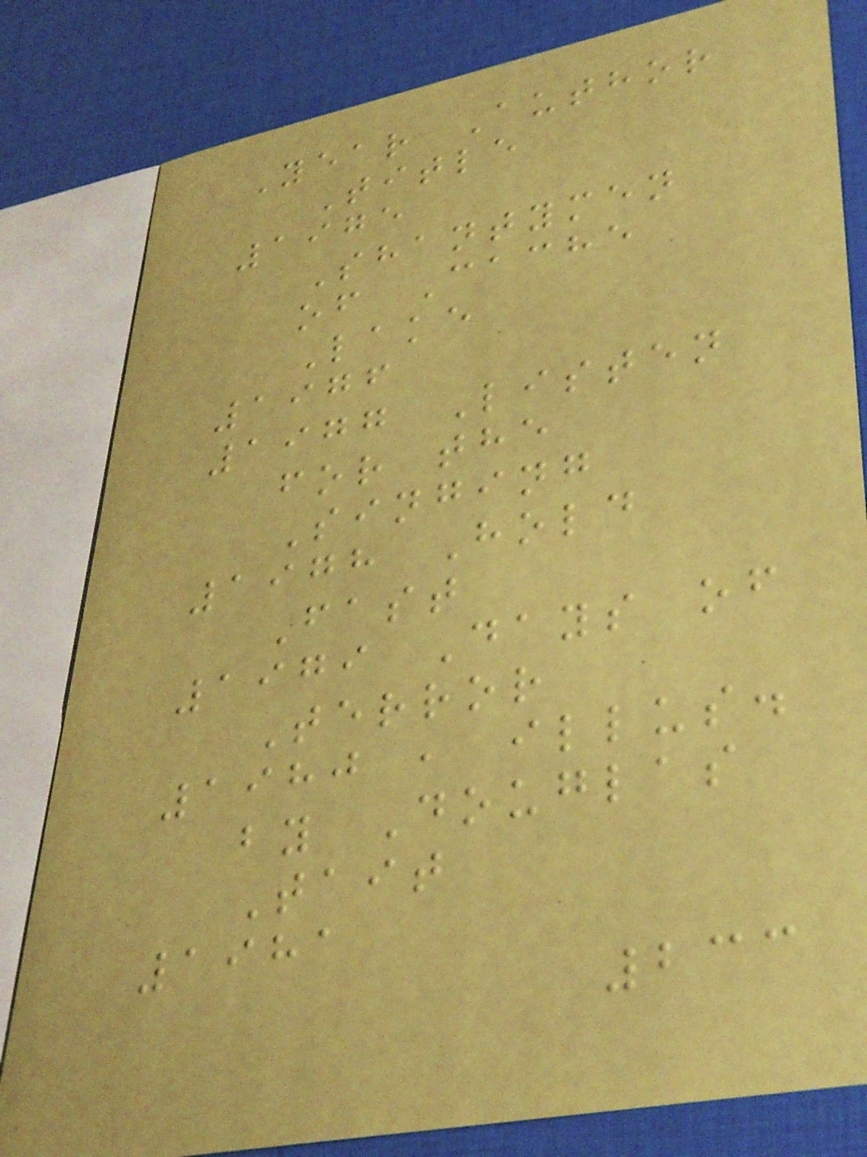Year Author
Title
1975
Shantymen
of Cache
Lake
1976
1977 Listen
for the
Singing
1978 Hold
Fast
1979 Days of
Terror
1980 , illus.
by Douglas
Tait
1981
233
